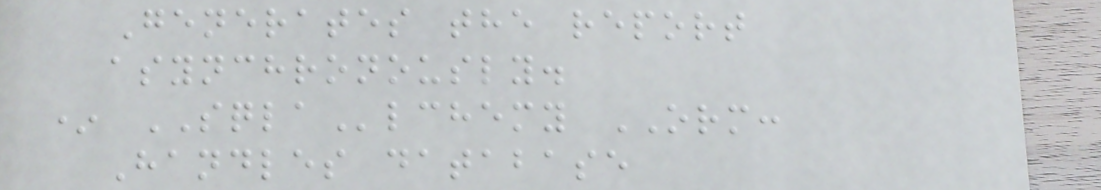Generates the report
asynchronously.
* SQLAlchemy ORM:
Handles database
